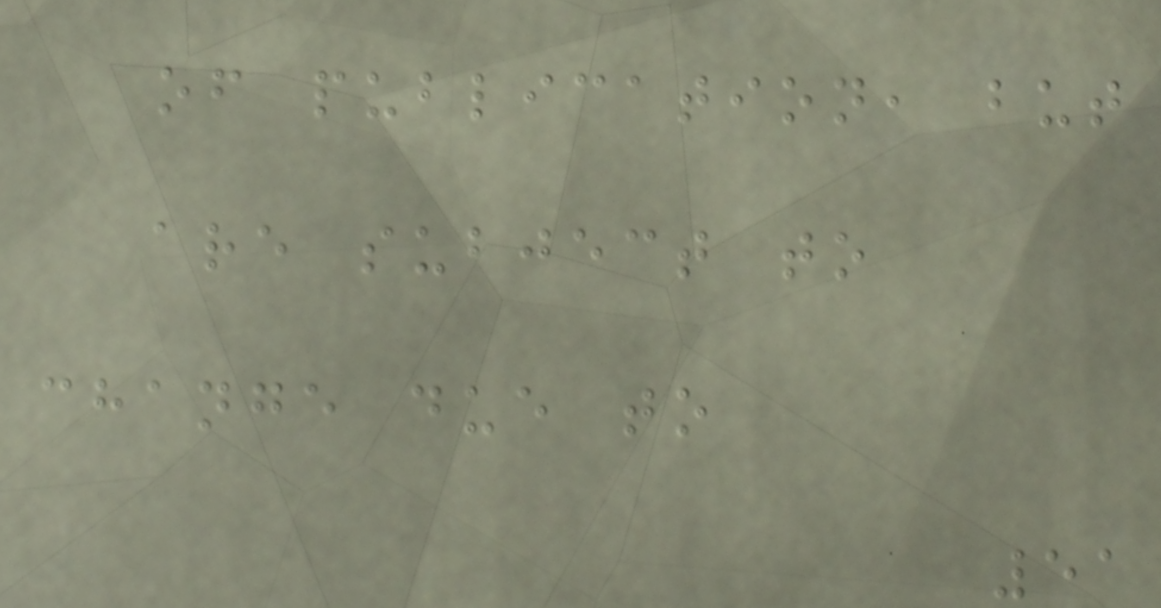of publication, but
are subject to
change due to
51
